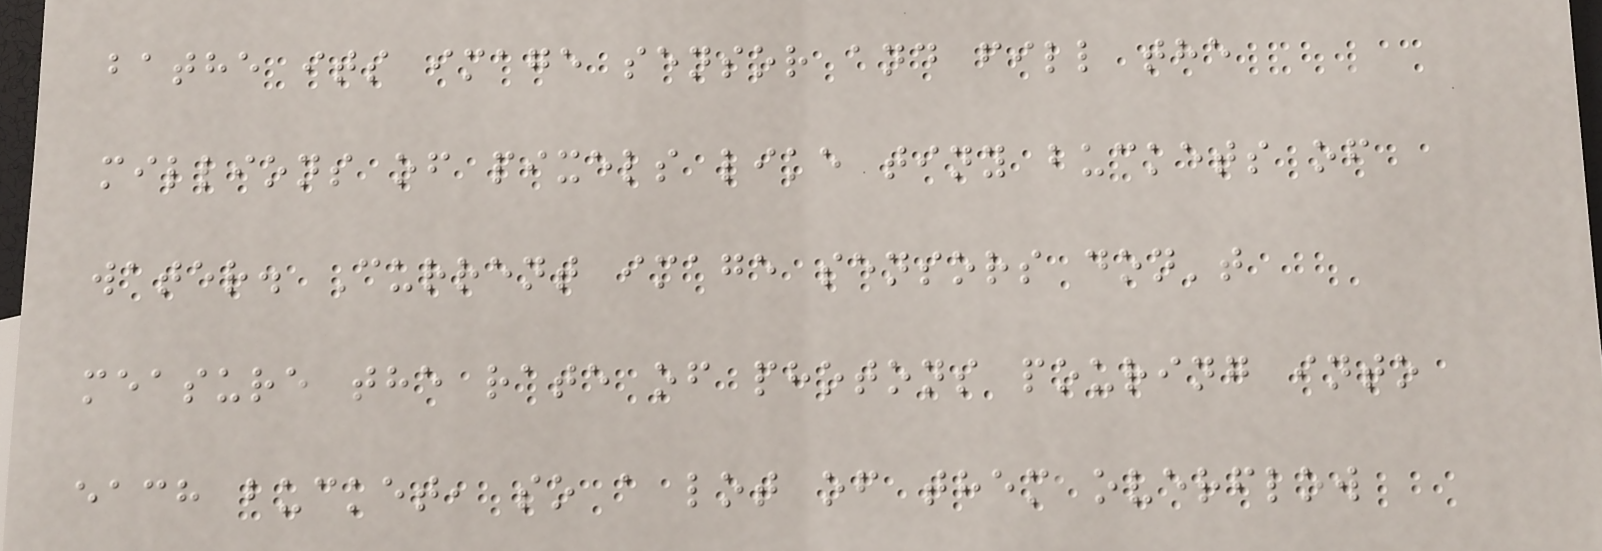bathe its image sensor and fill the
millions of pixels like tiny buckets of
water. Current image sensors don't
measure the rate of photons pouring into
each bucket, so a lot of them overflow
